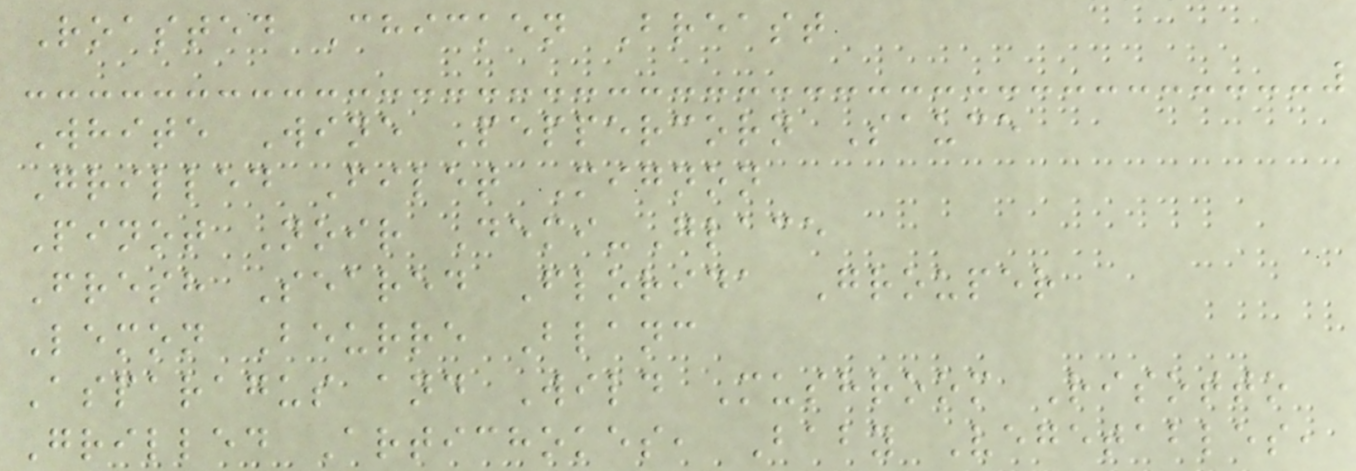Roasted Chicken Breast
White Wine Peppercorn Sauce
Grilled Filet Mignon
Pinot Noir Demi-Glace
Fresh Seared Florida Grouper
Lemon Beurre Blanc
Asparagus and Wild Mushroom Risotto
Grilled Artichokes, Baby Vegetables,
